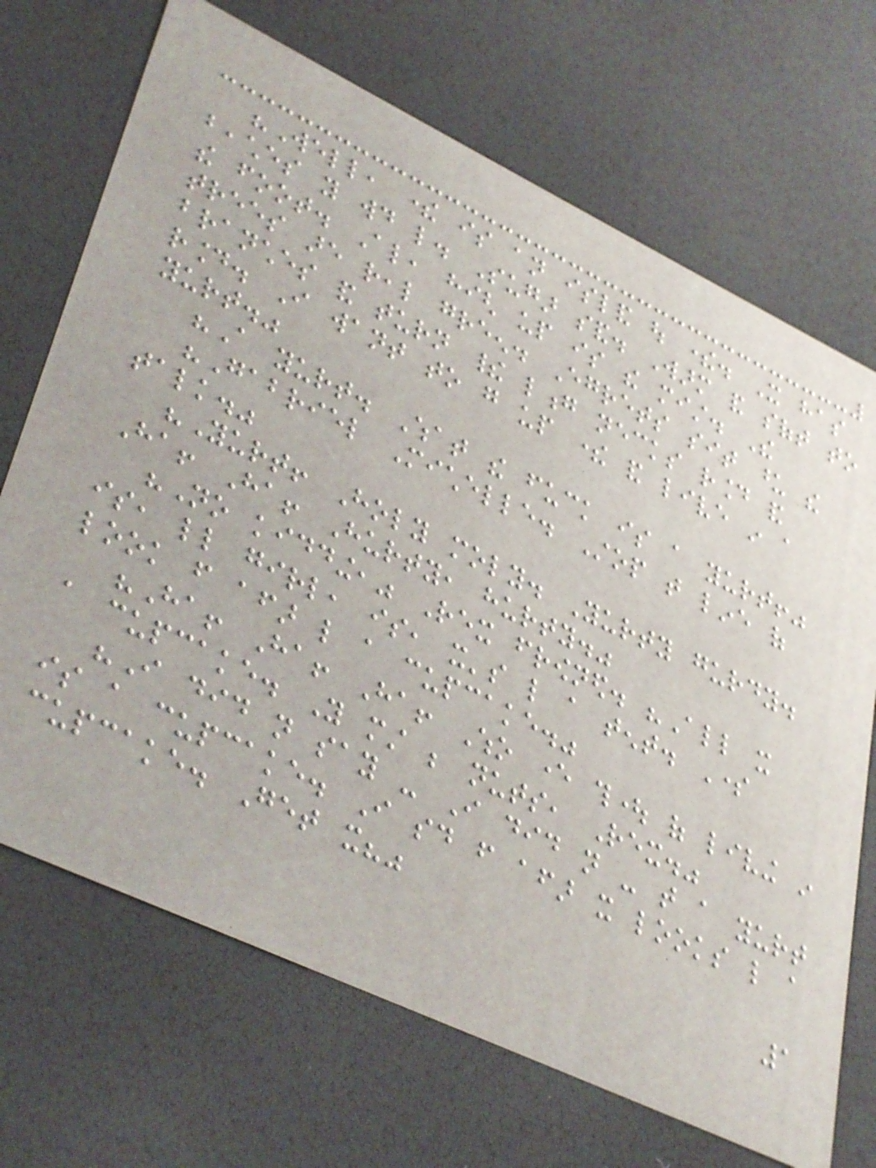"Well, there is an island out there. It has
beaches you would like. Sugar sand. Warm and soft to
the foot. Also, high up is the mist. The
trees are real green. Egrets sit upon the
branches and turn their long necks round and
round. I want to go up there and live in a
yurt."
"A yurt. What the fuck is a yurt!"
"Gabriel Michelle. Stop that line of
talk."
"Yurt! Holy moly. Yurty gurdy.
Ha! Ha! Hurty, hurty."
"No kidding," Rex frowned. "All it
is, little girl, is, it's like a tent. Some
look from afar like a cupcake."
"Ha! Ha! Ha! Who ever thought of living in
a cupcake. You must be nuts, Rex."
"I did not say - I did not - that a yurt
is a cupcake. I said from afar it looks like a
cupcake. Get it?"
1
